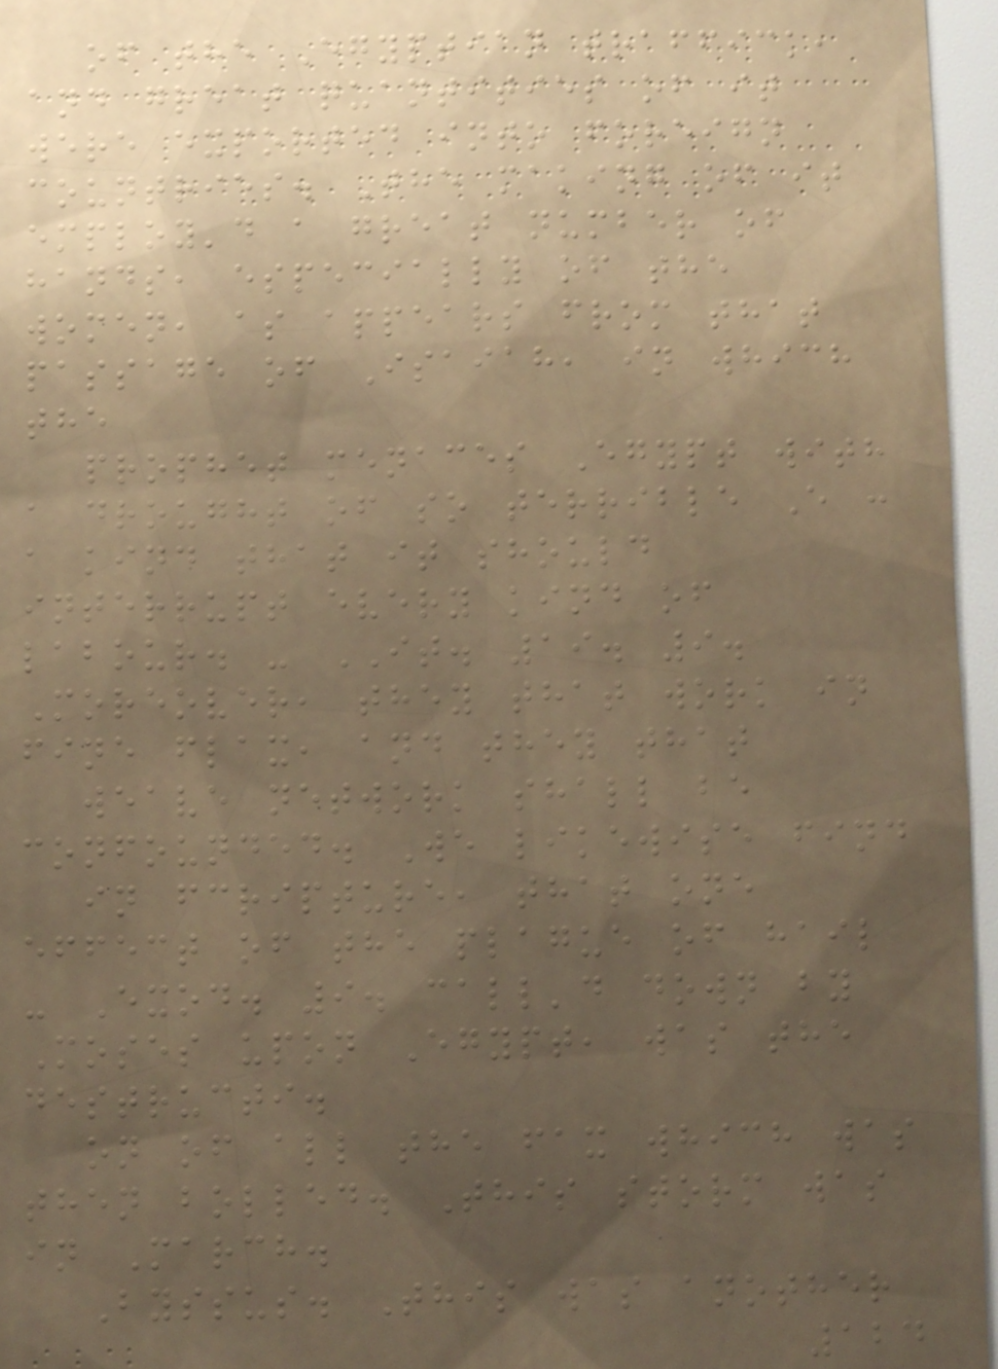of the Egyptian traffick,
and great quantities of it
were exported into foreign
countries. The making of it
employ'd a great number of
hands, especially of the
women, as appears from that
passage of Isaiah, in which
the
prophet menaces Egypt with
a drought of so terrible E :
a kind that it should
interrupt every kind of
labour. - IT. 19. 9.
Moreover, they that work in
fine flax, and they that
weave network shall be
confounded. We likewise find
in fcripture, that one
effect of the plague of hail
- Exod. 9. call'd down by
Moses upon Egypt, was the
destructi.
on of all the fax which was
then bolled. This storm was
in March.
Byssus. This was another
124
